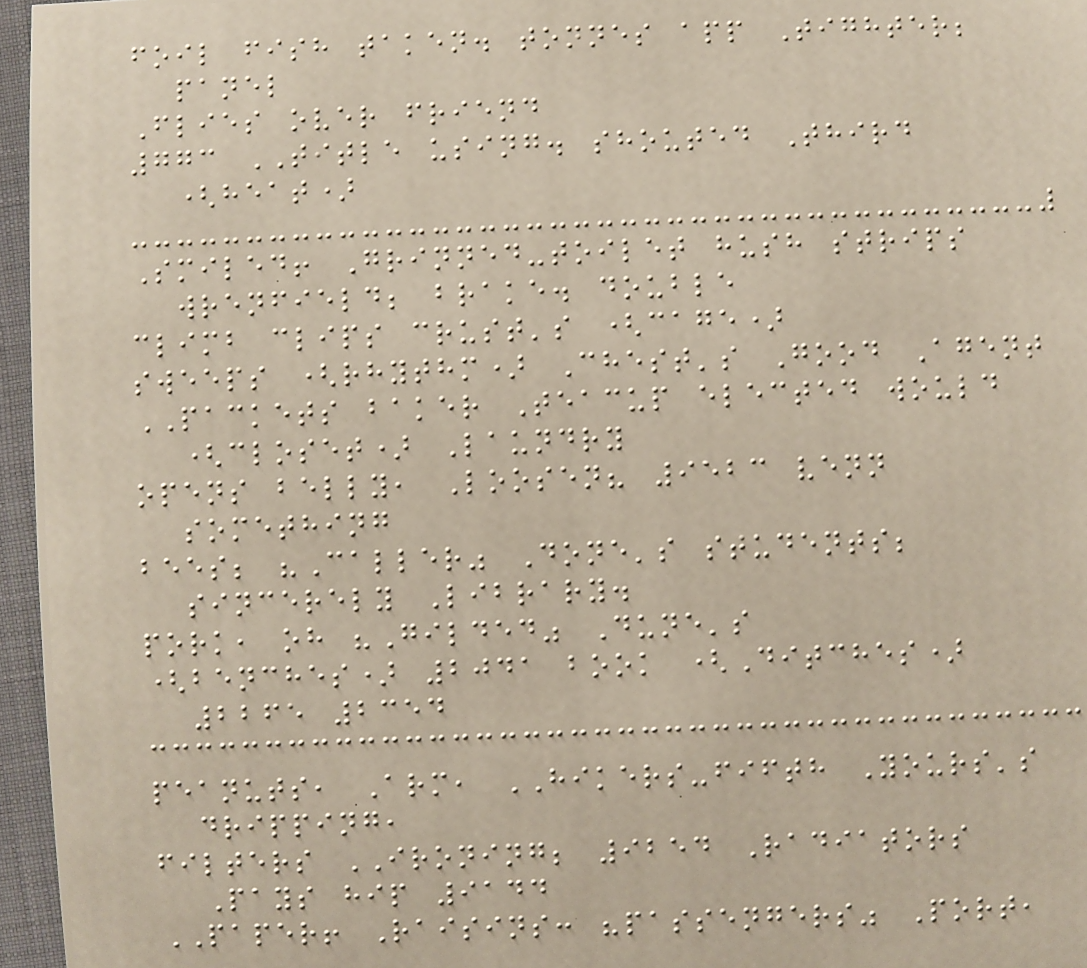foil fish taken. tonnes app Tighter;
panel
Flies over friend
773 TITLE using. shouted Third
(heat)
Smiled! Grinned-toilet hush strips
wrenfield; brake. double
climb clips crust's (cage)
sweeps (rhythm) Chest's Good Agent
PACKETS baker Teacup elected would
(closet) Laundry
opens belly, Loosen? 9523 venn
something
bees; "Caller" Done's students;
sincerely Library.
pork, oh "Gilded" Dune's
(benches) 2041 book (Ditches)
2265 2354
peanuts, Arm, HIKERS-fifth Yours's
dripping,
filters IRONING; 9254 Radiators
Pays hip 9144
PAPER! Raisins: "passengers" Port,
